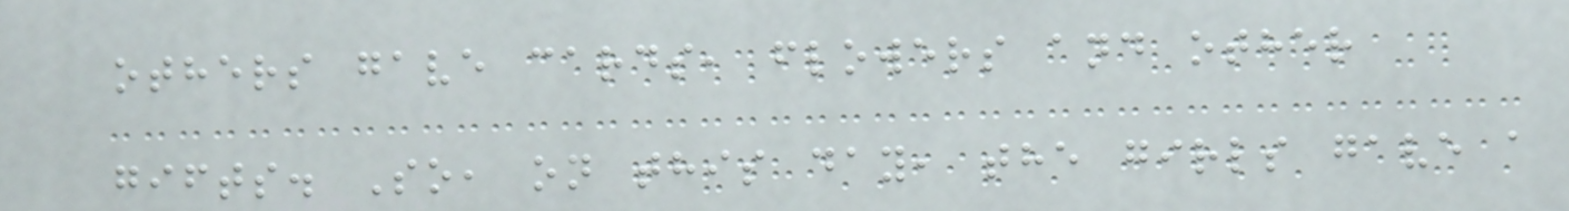others gave cards, flowers and other
gifts. So, on this day, the girls gave a
